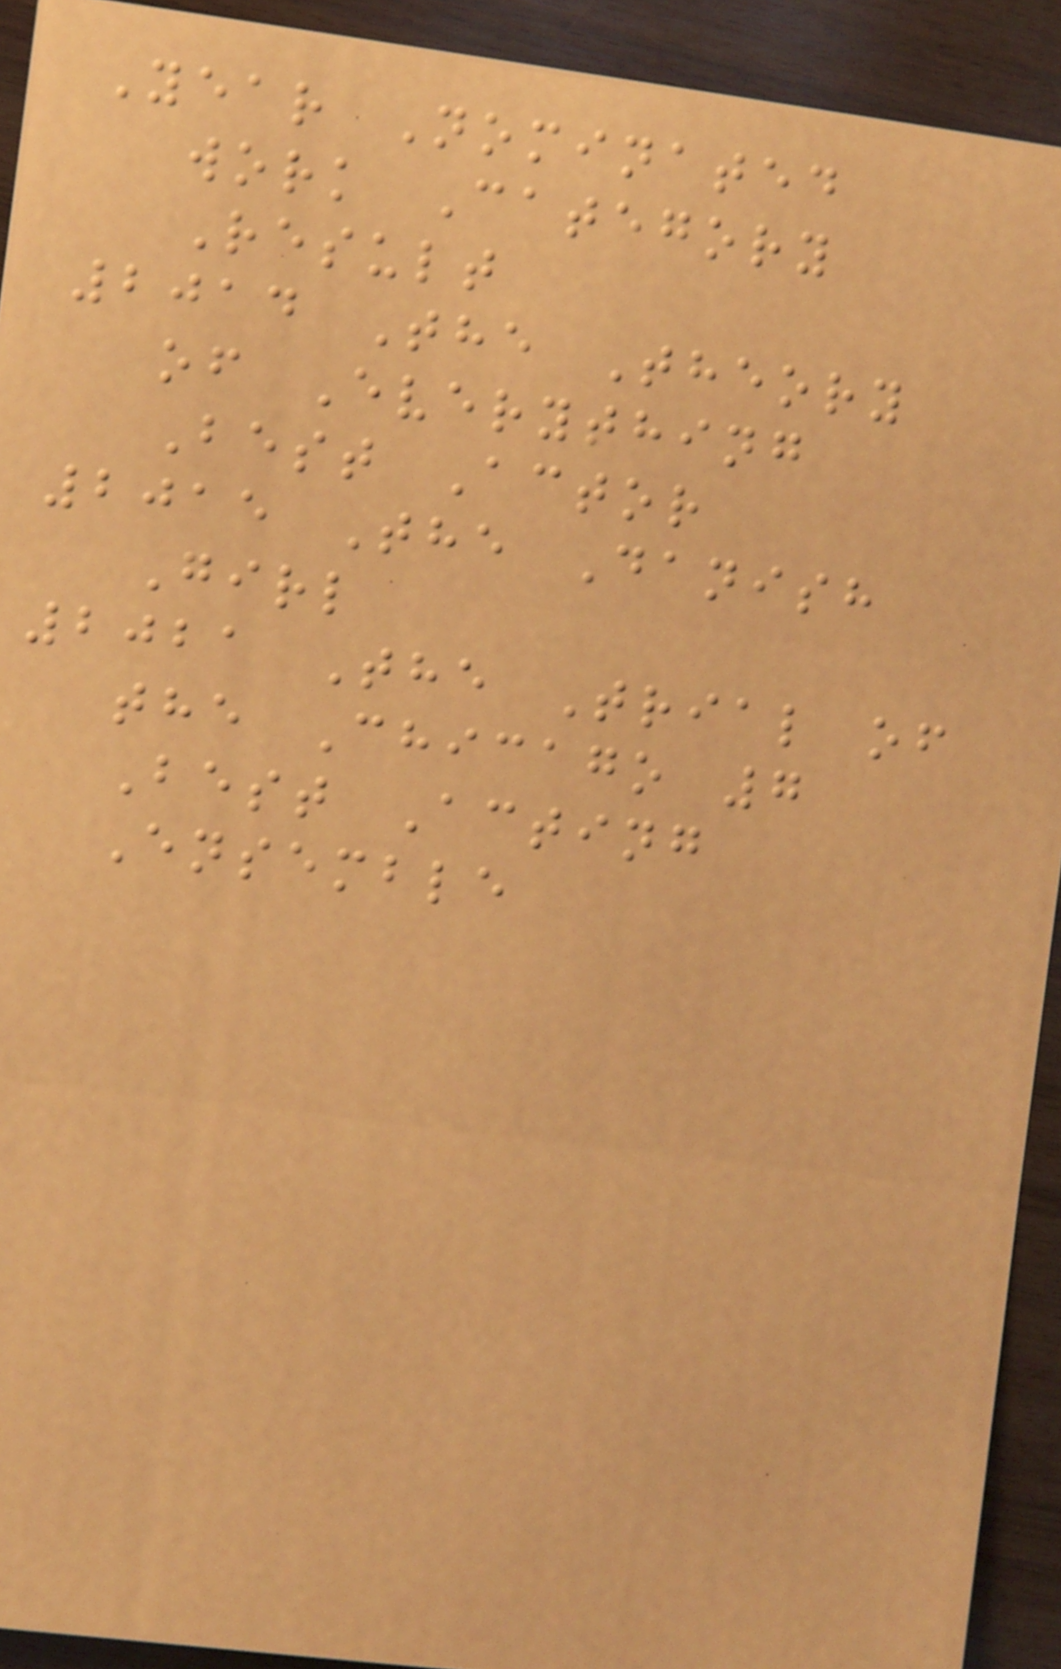Year Nominated
work Category
Result
2014 The Theory
of Everything
Best Actor
2015 The Danish
Girl
2021 The Trial of
the Chicago 7
Best Acting
Ensemble
